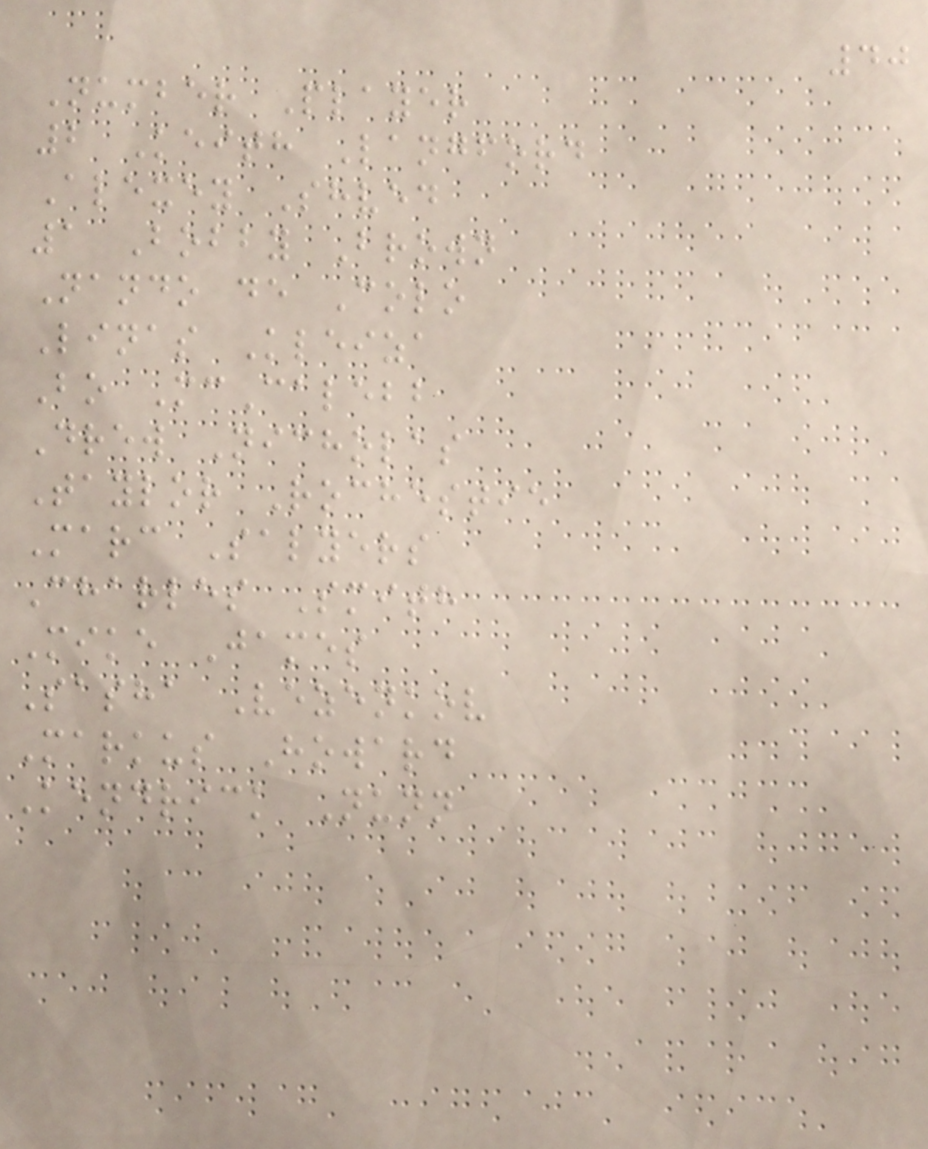40
Number Player
2 Keith Langford
Alexey Shved
1 Bobby Brown
Nando de Colo
Linas Kleiza
Bo McCalebb
Drew Nicholas
Taylor Rochestie
Marc Salyers
Charles Smith
Mike James
Sasha Vezenkov
Markus Howard
Kendrick Nunn
